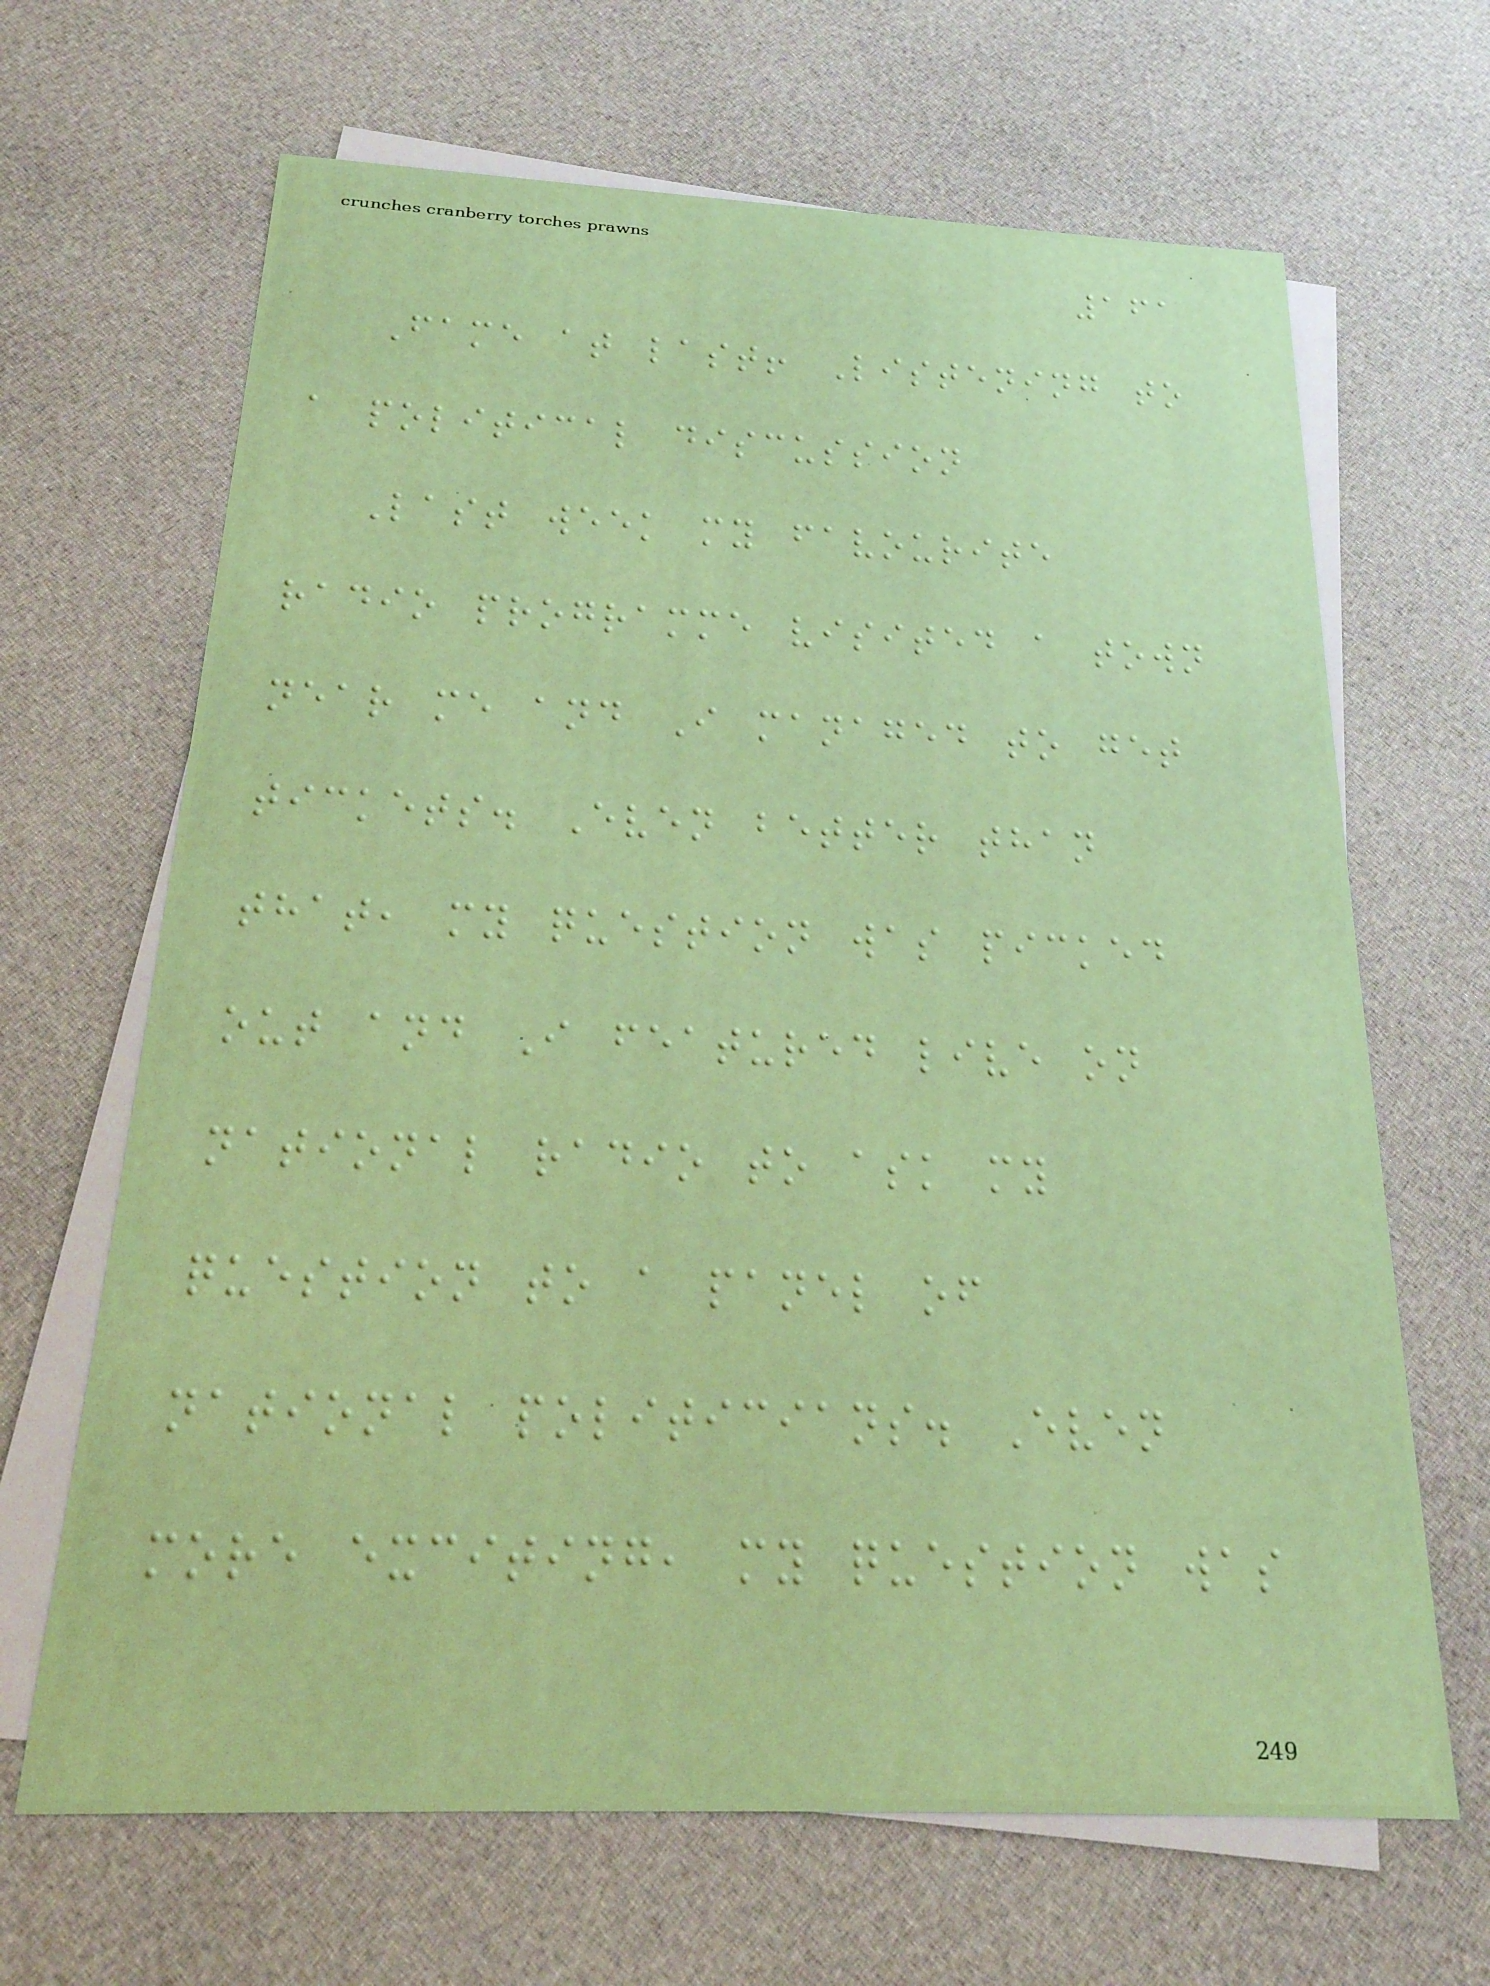161
Fame at last! Listening to
a political discussion
Last week my favourite
radio programme visited a town
near me and I managed to get
tickets. Even better than
that, my question was picked
out and I featured live on
national radio to ask my
question to a panel of
national politicians. Even
more exciting, my question was
